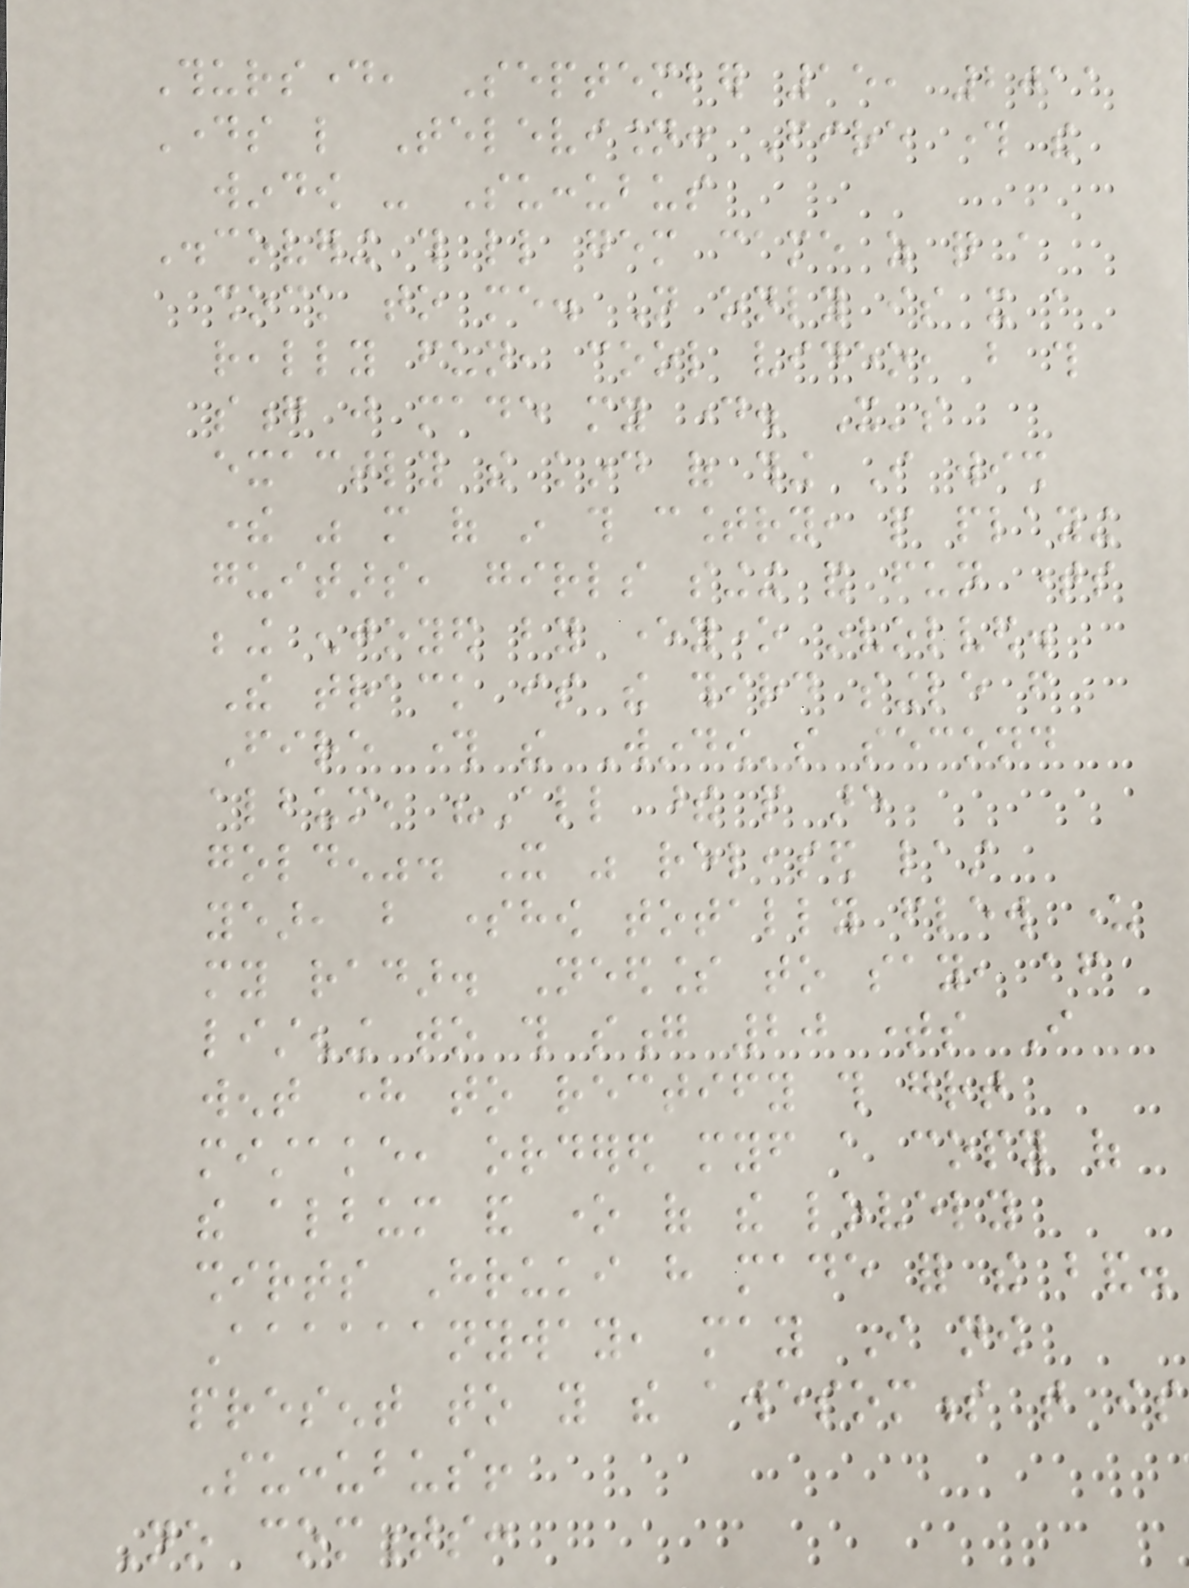Thursday, September 15, 2011
Days like Television: Fire through the
window - Succubus
Discovering this little gem came as quite a
shock to me. Not only is it a
really fun, cool video, but this
song just made my day. It's
exactly the kind of thing I wish
there was more of in this country, people playing
guitars, girls singing and fun times
being enjoyed by everyone involved.
The track is the third single from
Fire through the Window's second
album, "All these people are
golden". It was released last
year, but somehow totally flew under
my radar. Needless to say, after
listening to this song 20 times I
went here to rectify this great
mistake, ordered myself a copy of
the album and one of the lovely
shirts Hruki have made for the band.
Aaaaaanyway, may I now
present to you the awesomness that is
Succubus!
No comments:
